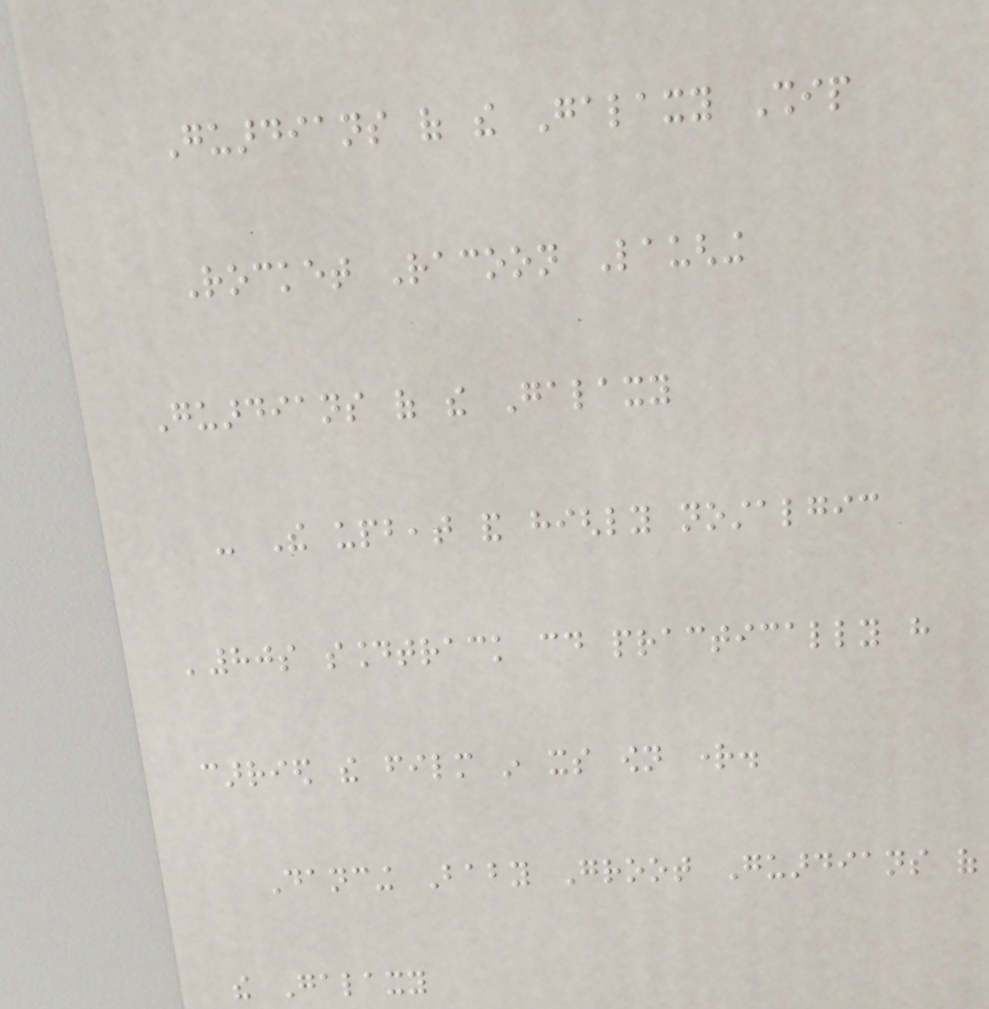Guardians of the Galaxy Ship
Rocket Racoon Laughing
Guardians of the Galaxy
- The upbeat and highly nostalgic
'80s soundtrack could practically have
carried the film in its own right.
Dancing Baby Groot Guardians of
the Galaxy
